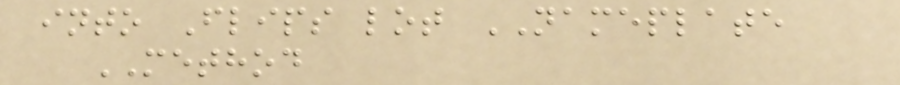into Flips lot NAMEPLATE
METHOD
